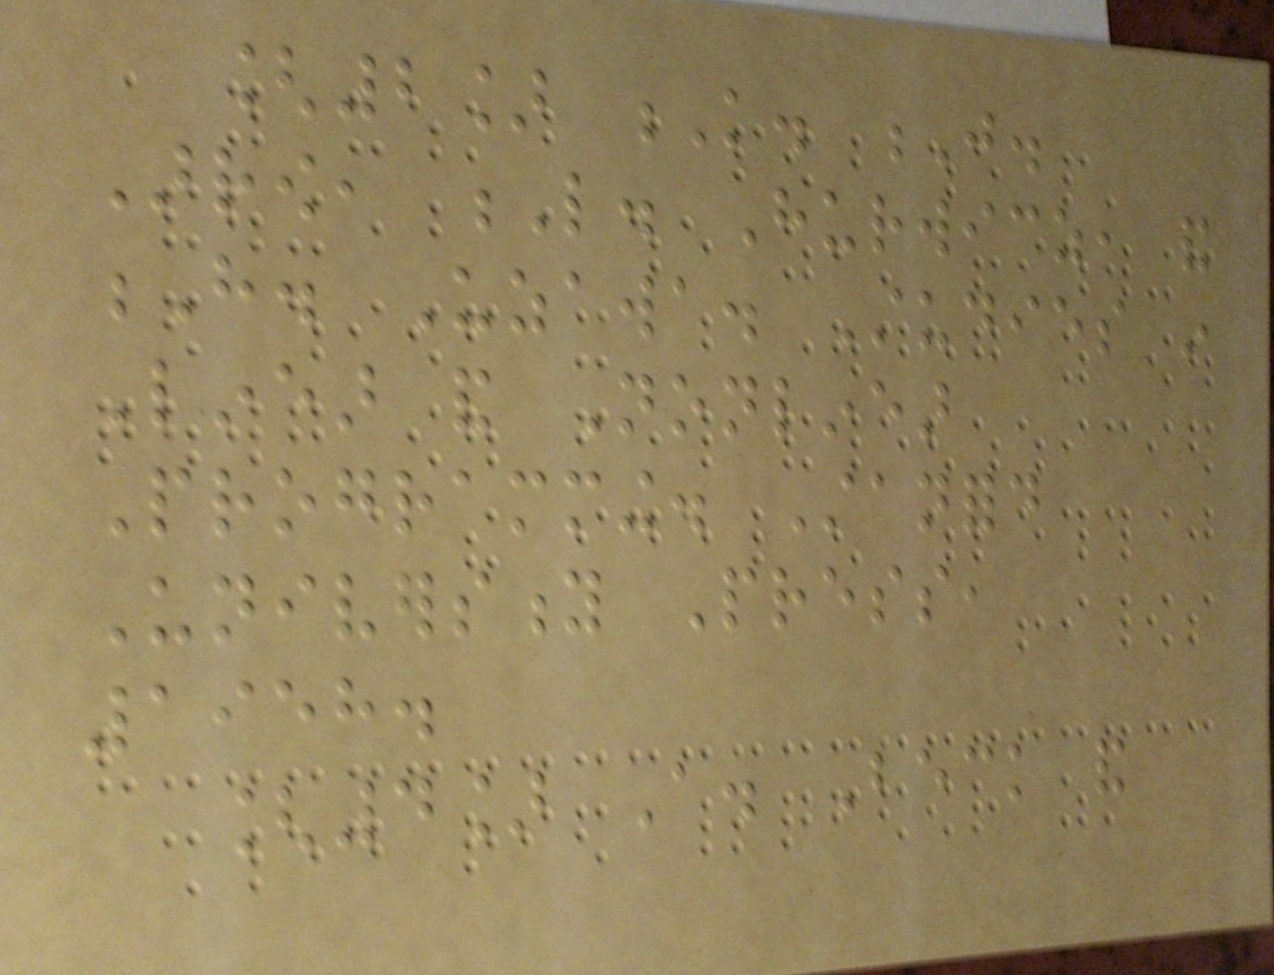[2] K. J.
Arrow, L. Hurwicz, and
H. Uzawa. Studies in
Linear and Nonlinear
Programming. Stanford
University Press,
1958.
[4] A. Beck and
